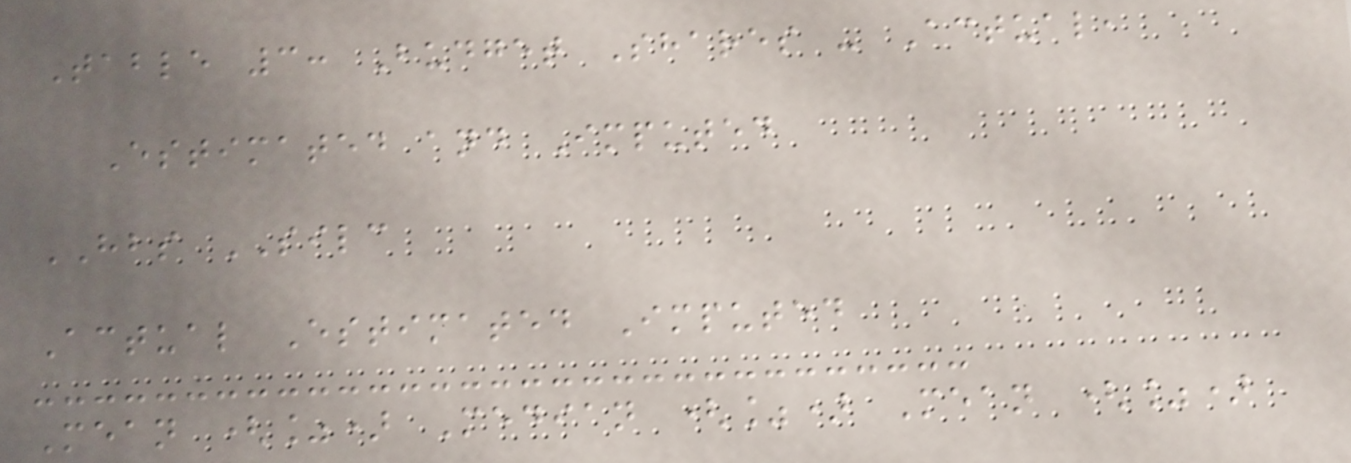Table 3: Budget Shares - Actual,
Estimated and Imputed
HBS SILC
Actual Estimated Imputed
Mean (%) Median (%) Mean (%)
